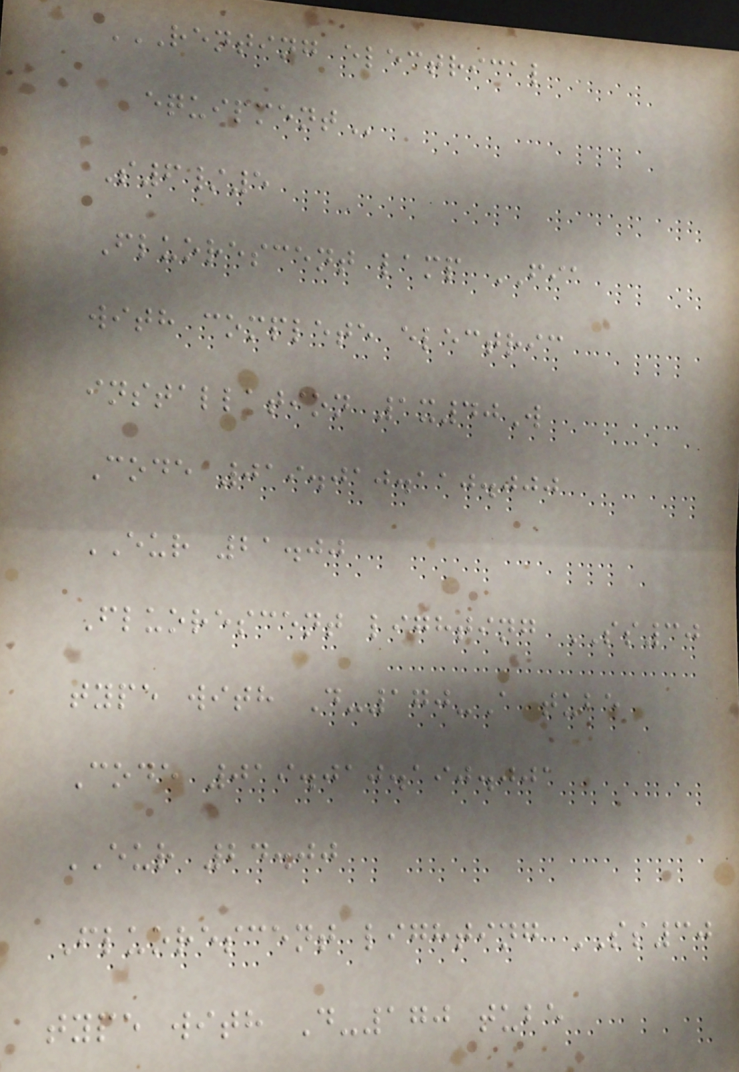RENTING ELECTRICAL
EQUIPMENT
S6/5
Fluorescent lamp FIA
with complete electric
installation 1x40W
Code 019.010.110.000
EUR 21.00
Fluorescent lighting SS30
type with D-170-A tube
Code 019.010.190.001
EUR 24.00
Fluorescent lighting SS30
type with D-170 tube
